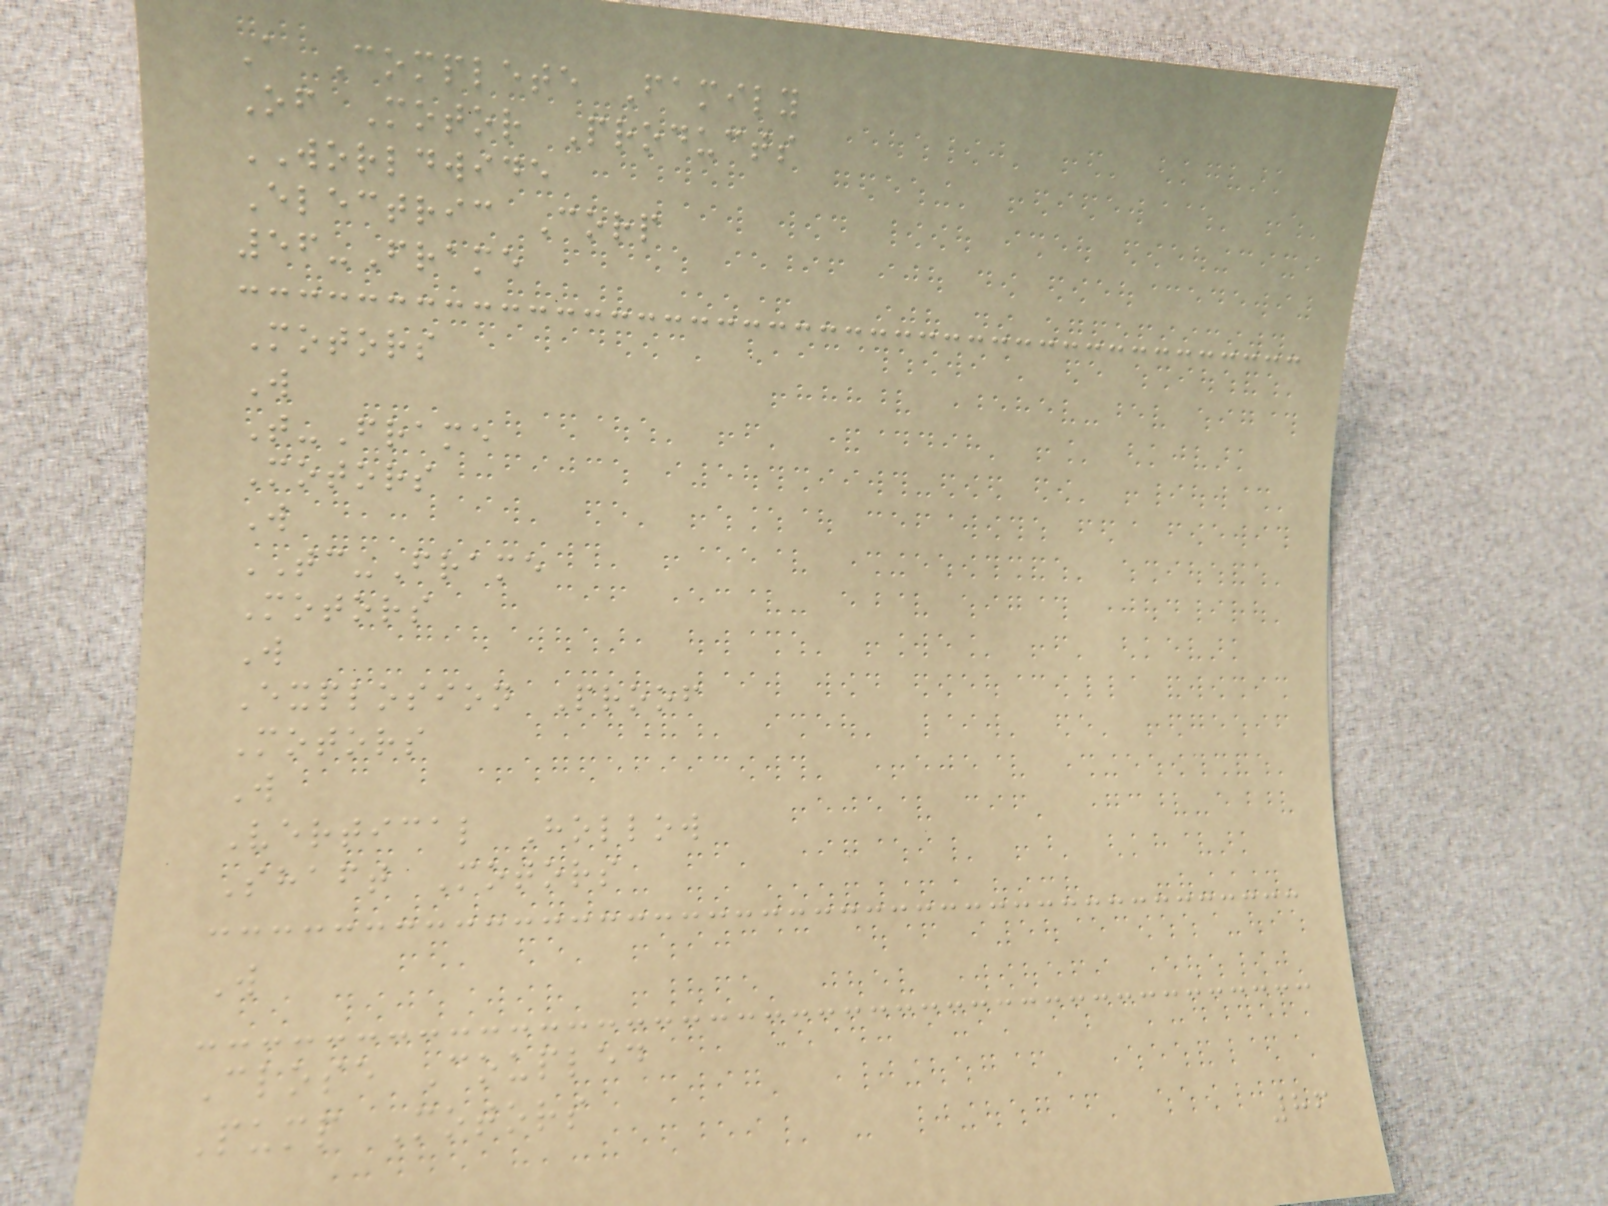A Complete Family
Of Motor Products
WORLDWIDE
Electric Corp
56-Frame
Motors
W
T-Frame
Motors
W
TC-Frame
Motors
W
Explosion Proof
Motors
W
Vertical Hollow
Shaft Motors
W
Close Coupled
Pump Motors
86
